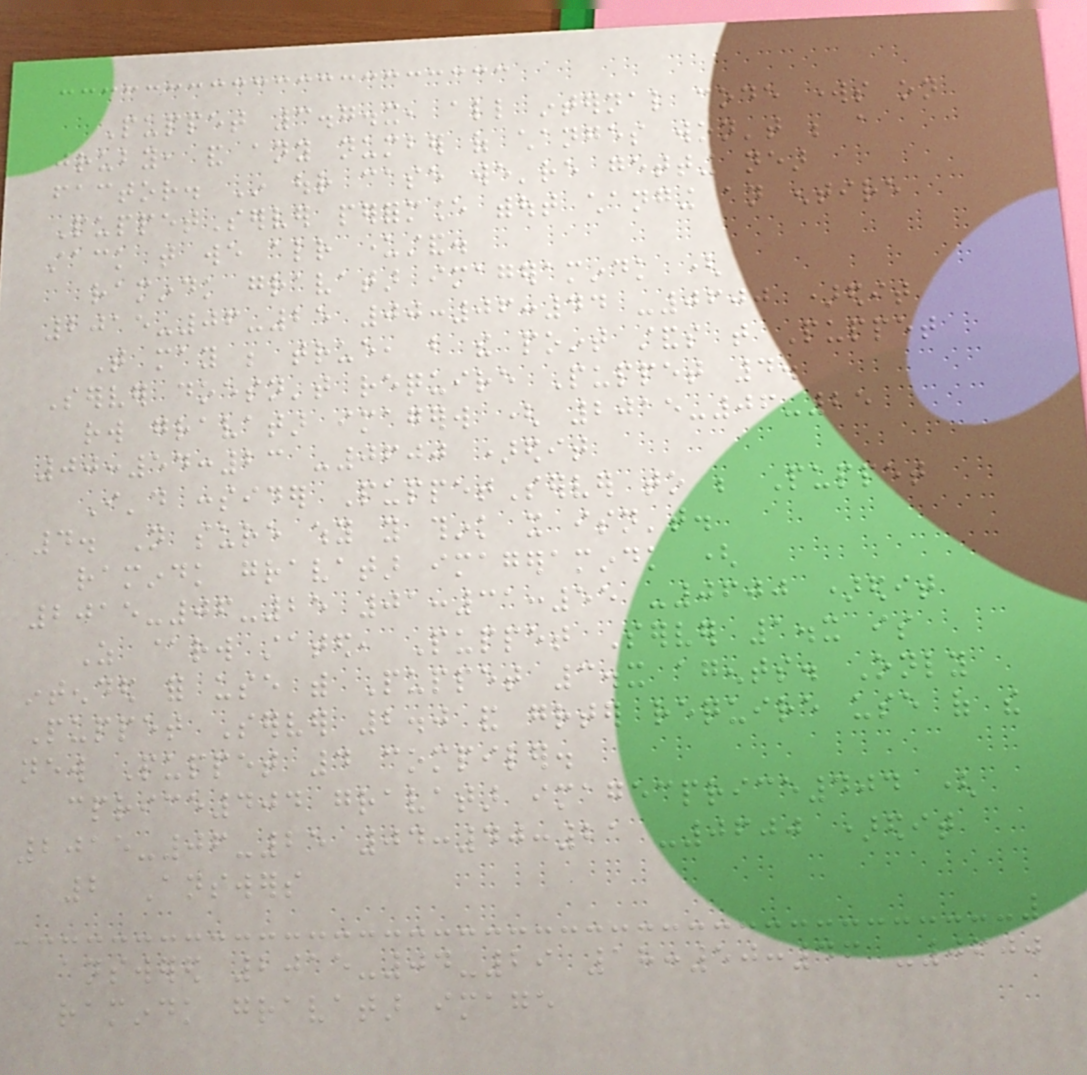Puppet 3.7.x, all internal code works on
jruby, and any number of changes won't be a
factor. In our case we're getting near
PuppetServer performance without changing an entire
stack that we already understand.
ramindk gravatar imageramindk (
2015-06-25 00:06:44 -0600 )edit
That may be true, but the point stands that Puppet
Server doesn't require Puppet 4.
rw gravatar imagerw ( 2015-06-25
00:54:23 -0600 )edit
I'd consider PuppetServer to be Puppet
4. Not sure why you think it isn't.
ramindk gravatar imageramindk (
2015-06-25 01:31:55 -0600 )edit
As @rw stated, Puppet Server 1.x is
intended for use with Puppet 3.x agents. Only
Puppet Server 2.0 and greater require use of the
new Puppet 4 compiler.
cprice404 gravatar imagecprice404 (
2015-06-25 04:40:21 -0600 )edit
2 Answers
answered 2015-04-29 18:50:46 -0600
ramindk gravatar image
